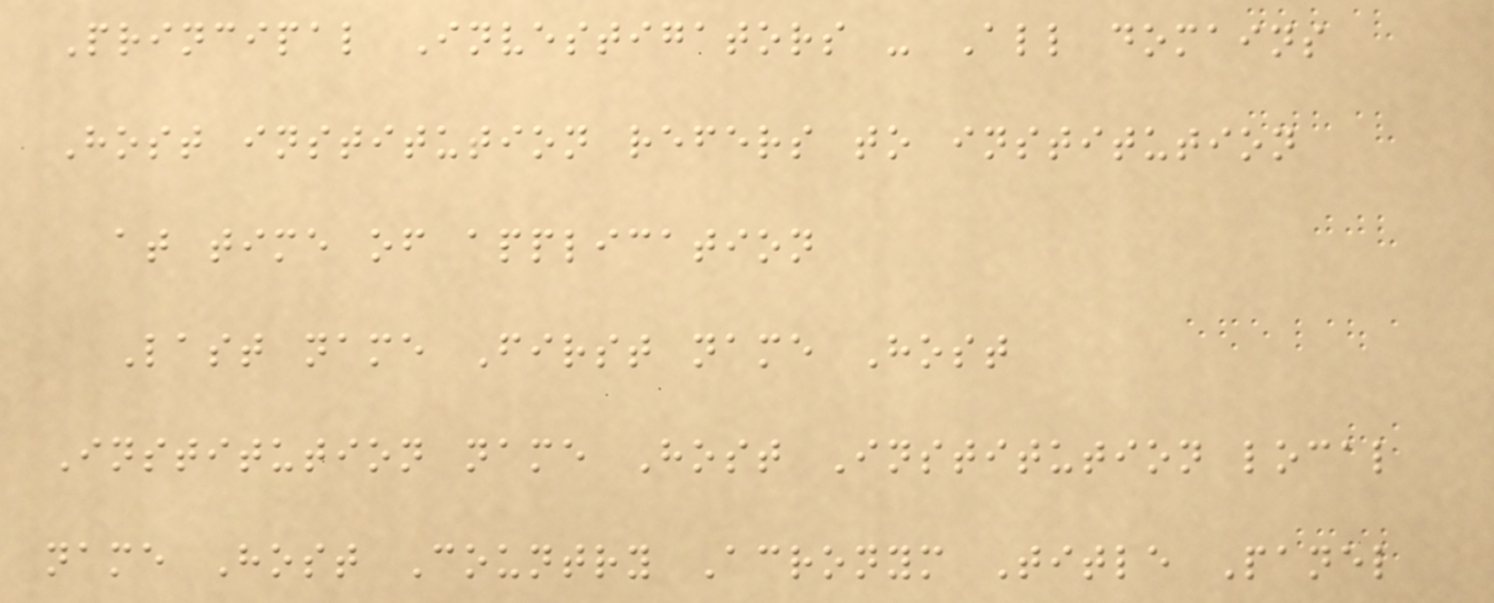Principal Investigators - All domains
Host institution refers to institution
at time of application
Last name First name Host
Institution name Host Institution local
name Host Country Acronym Title Panel
